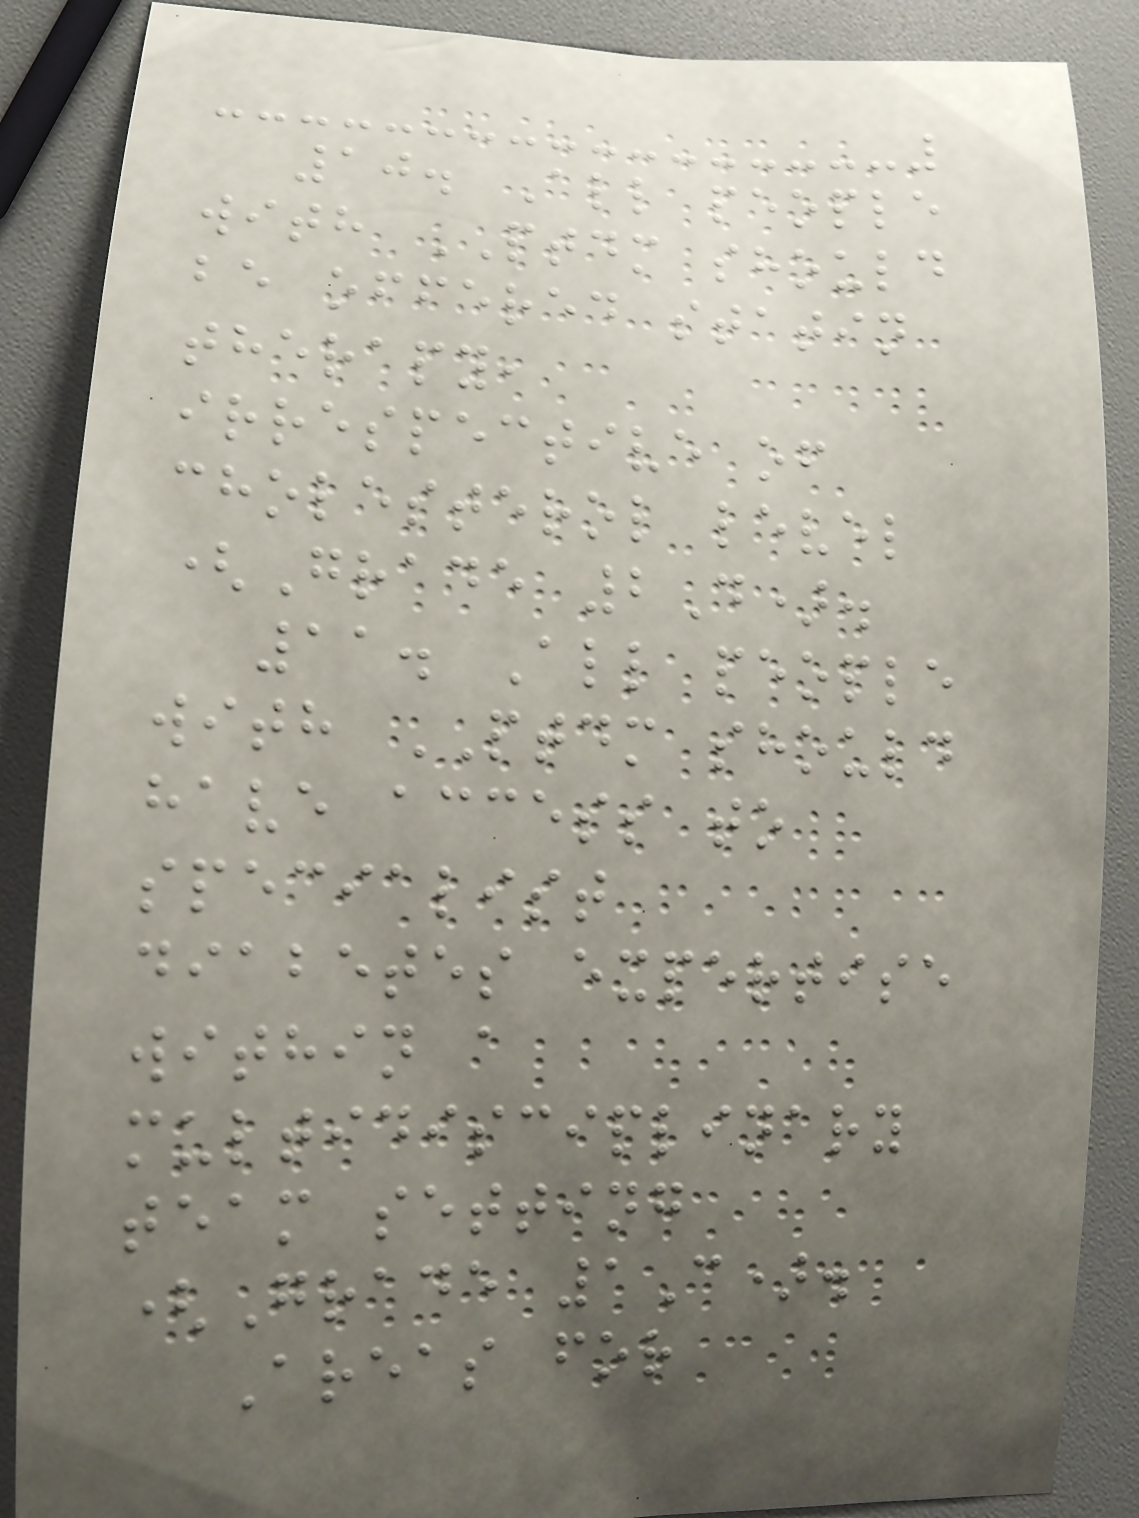10. All people
with PTDM should
be offered statin
therapy,
irrespective of
cholesterol level
(Grade 2D).
11. All people
with PTDM should
have access to
specialist
diabetes expertise
within a
multidisciplinary
team setting
(Grade 1C).
Areas for
